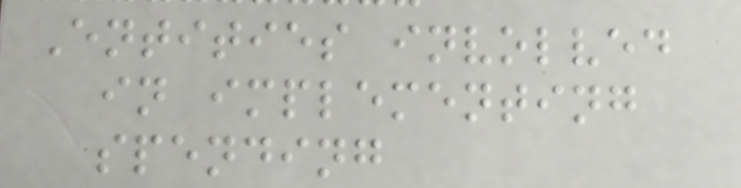Entities involved
in implementing
spending
